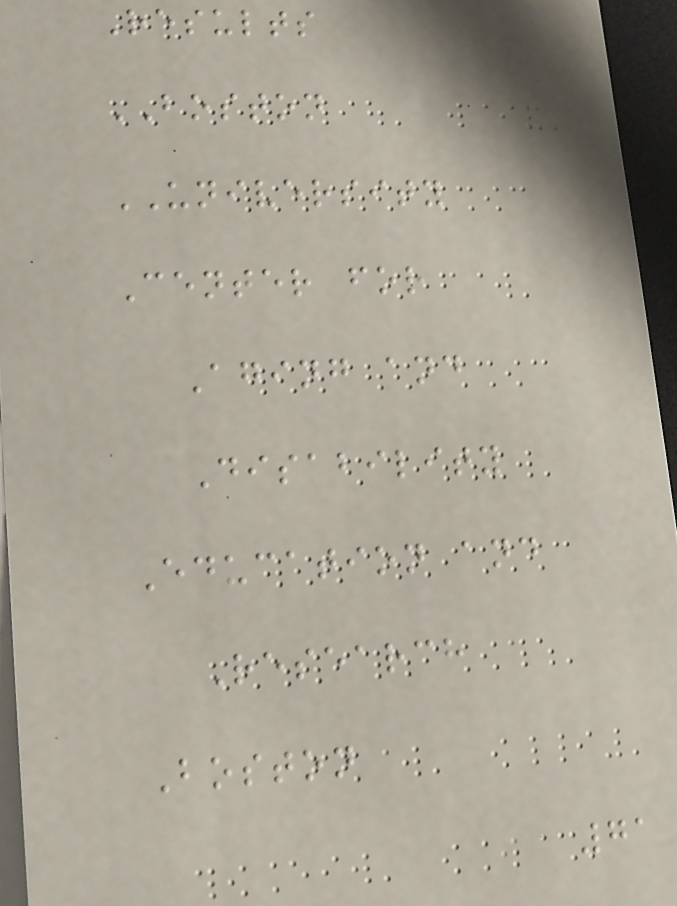Results
BOSTON
UNIVERSITY
Center for
Aging and
Disability
Education and
Research
Boston
71
